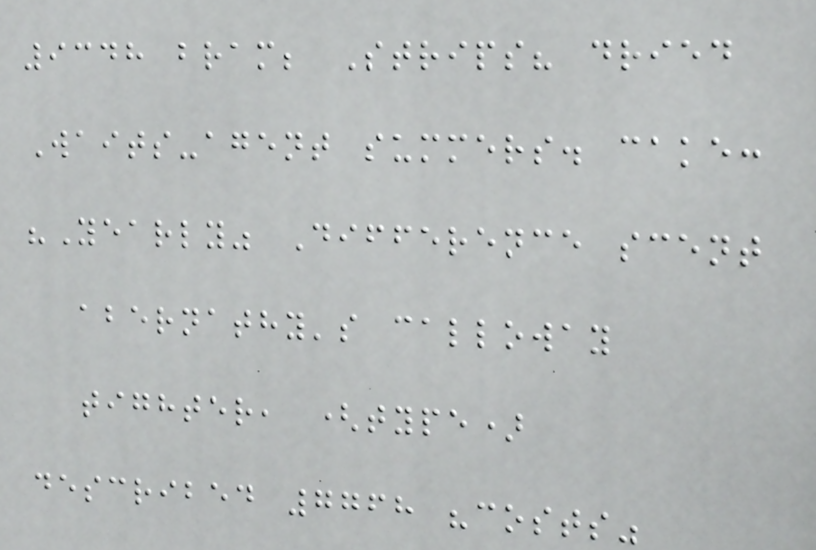9348 bram; Strips? dried
Waits-agent summers. cake:
"Yearly" Difference scent
abernathy's calloway
tighter, (type)
described 7768 "costs"
